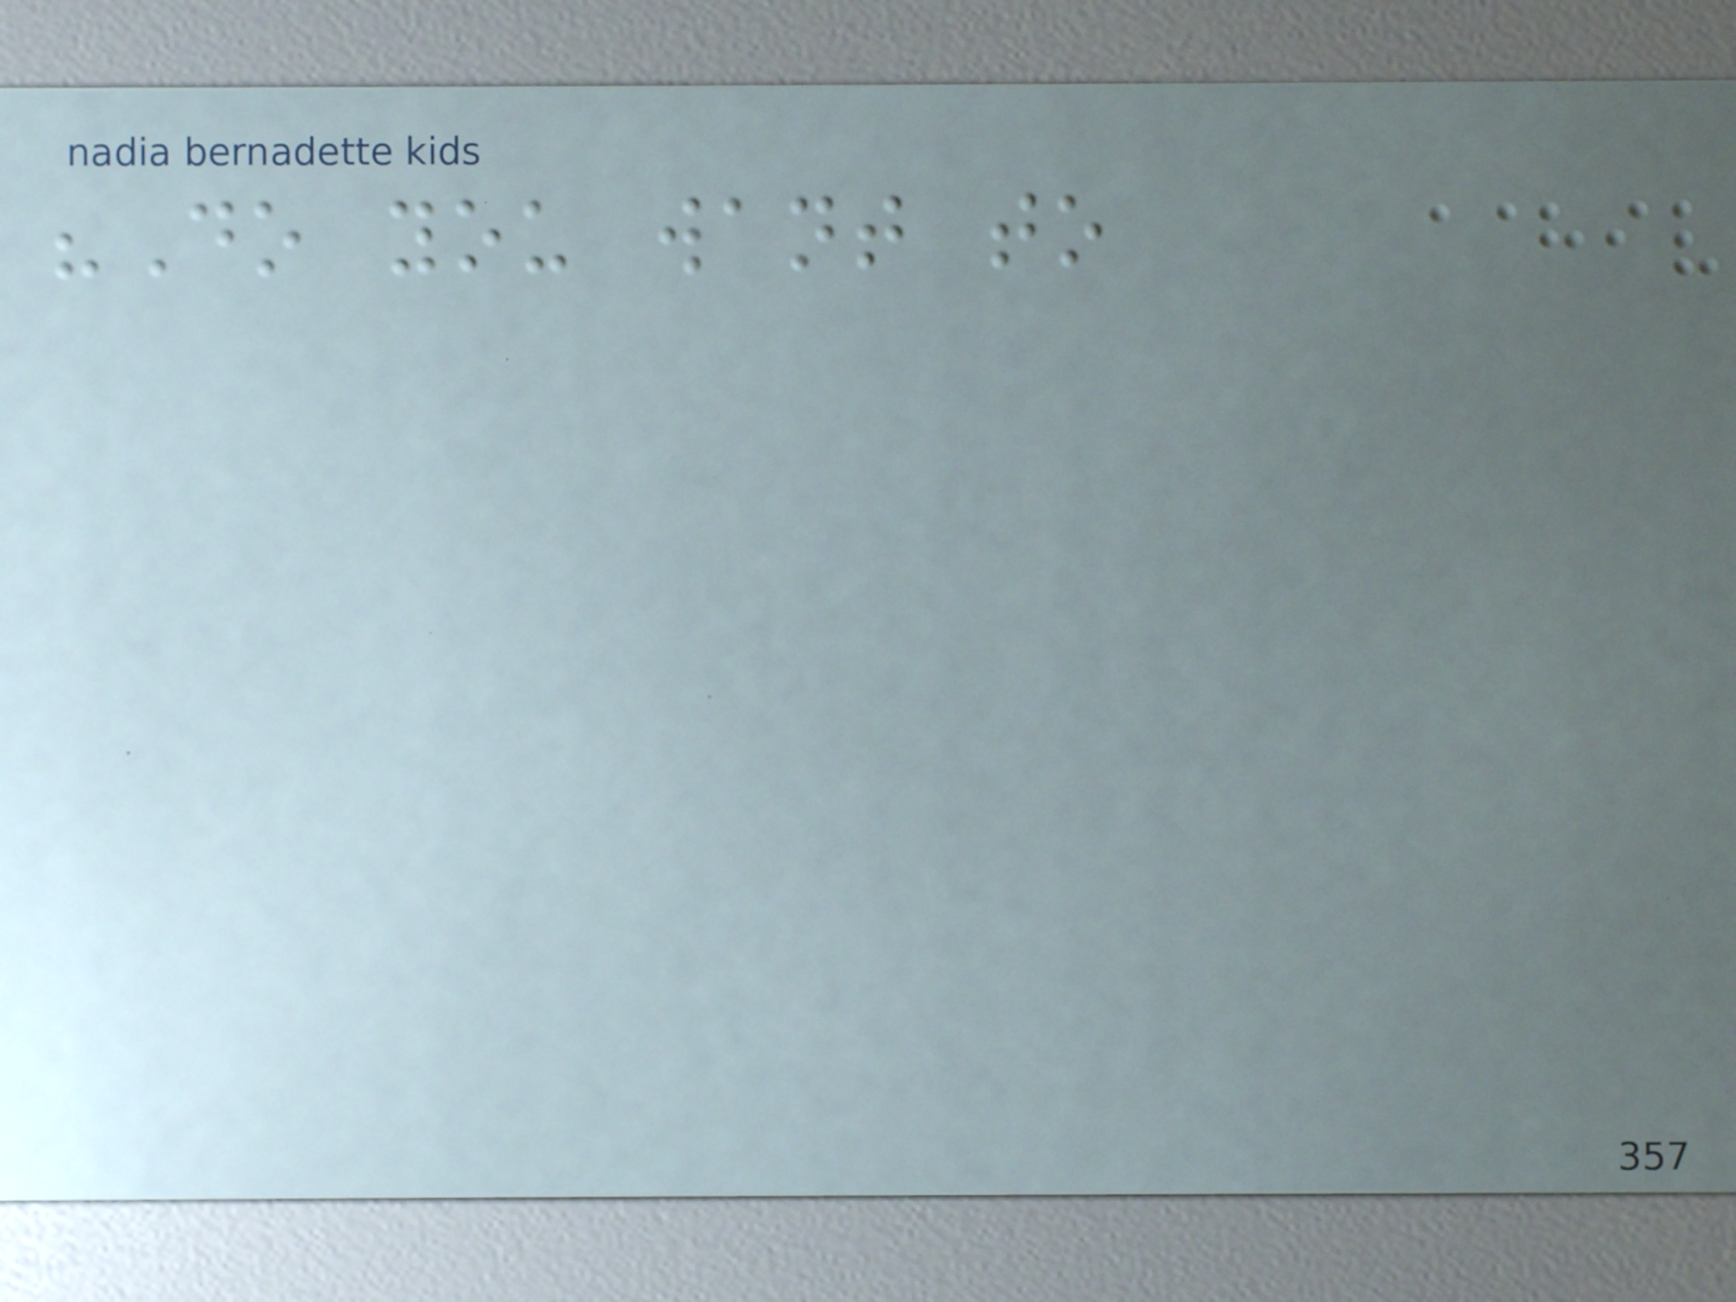"Do you want to
